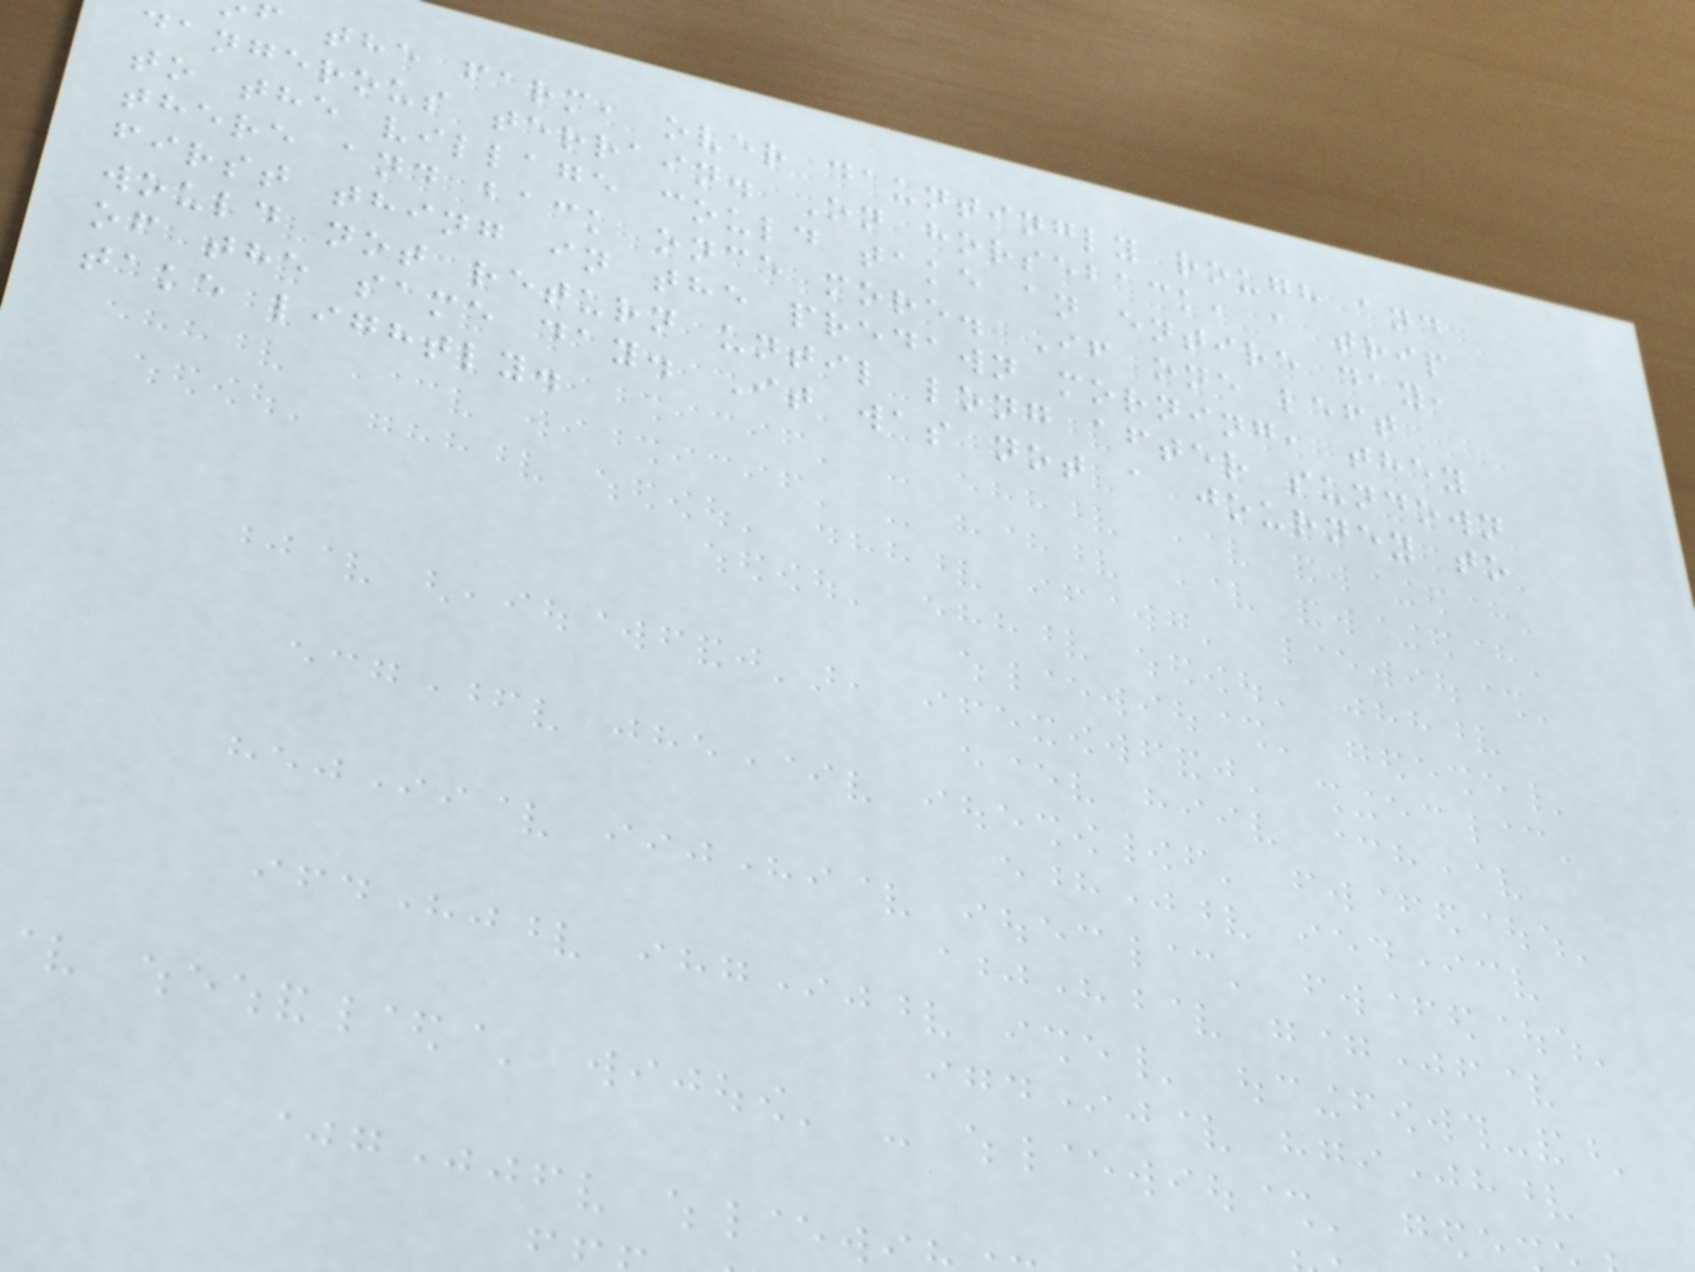f the farm, over dauntingly rough and
dangerous terrain. On horseback, a trip
to the village could take an entire day,
there and back once more. If one left
first thing in the predawn morning, they
would not return until long after sundown
of the same day. It was not a journey to
take lightly.
